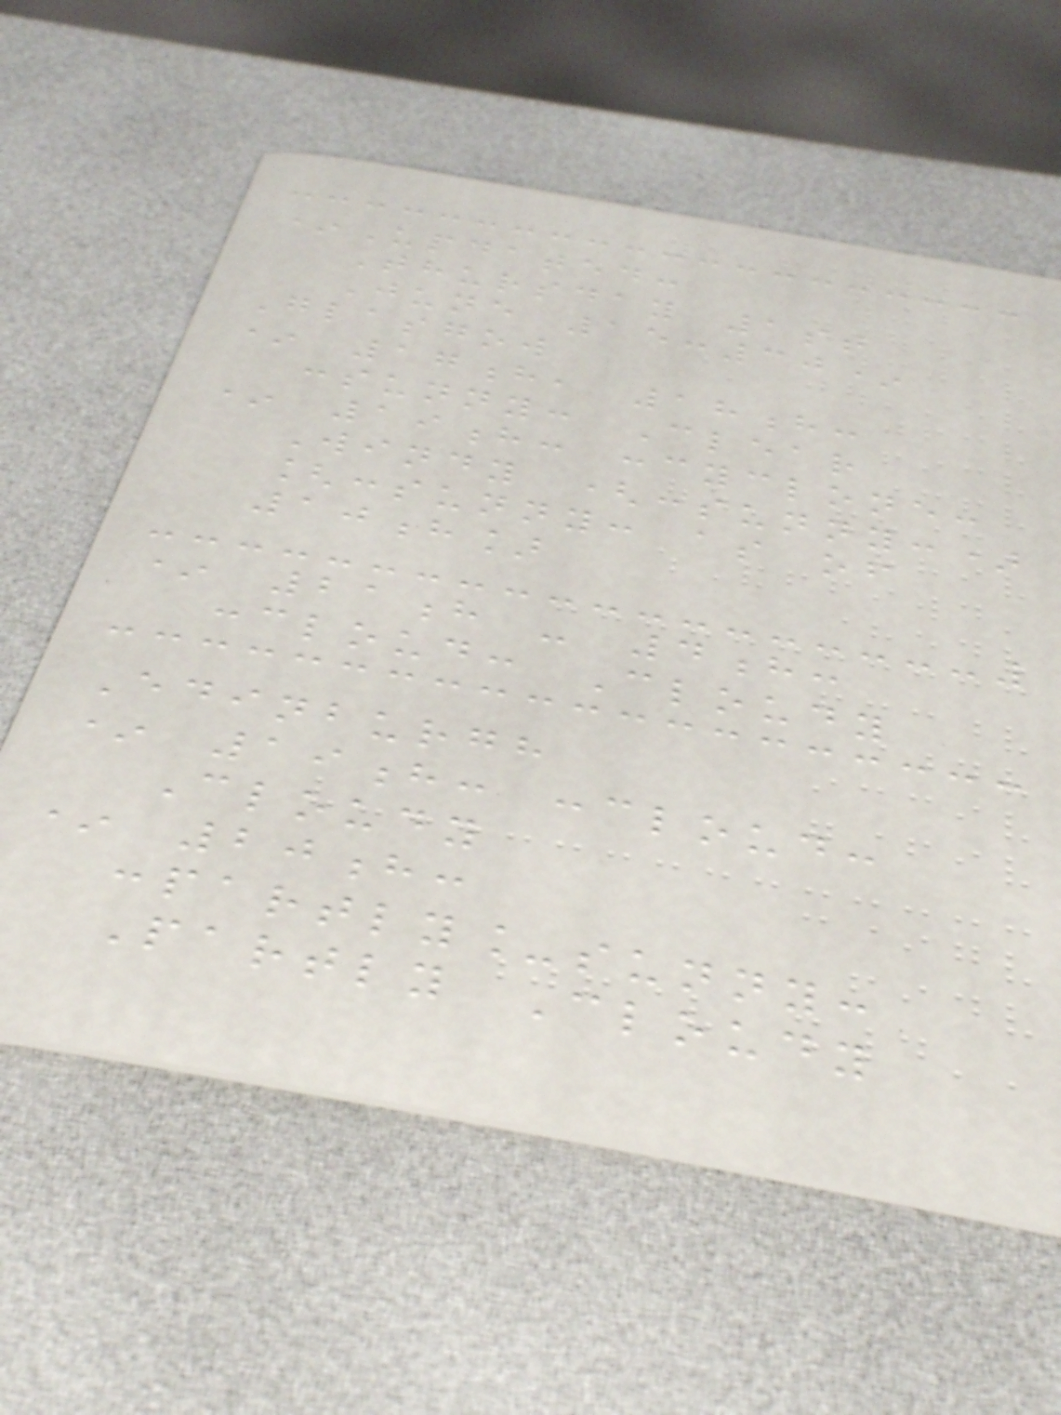*Updated:
Thursday 1st
June 15:30*
Glasgow
* 17h, 18h:
:sunny: Clear
* 19h: :cyclone:
Windy (:sunny:)
[:sunny: as of
10h]
* 21h - 4h:
:cloud: Cloudy
Edinburgh
* 19h: :cloud:
Cloudy
* 20h:
:partly_sunny:
Partly Cloudy
